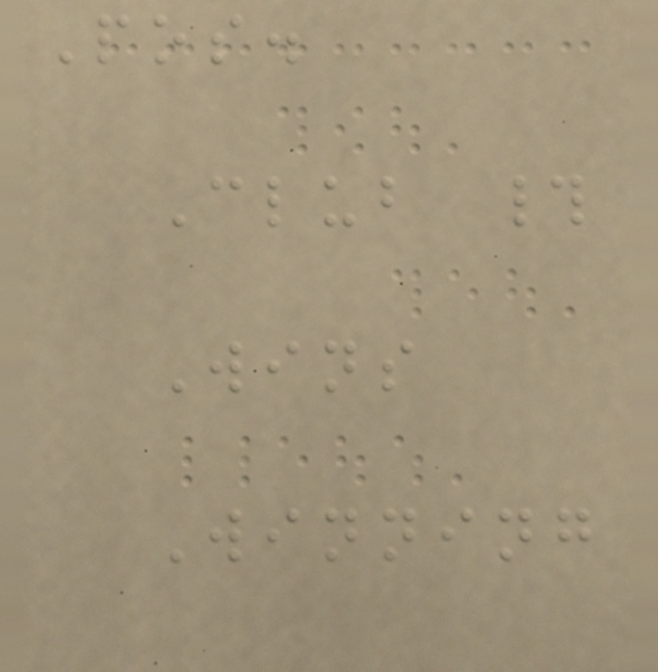Pos.
Club #
Wins
Winning
